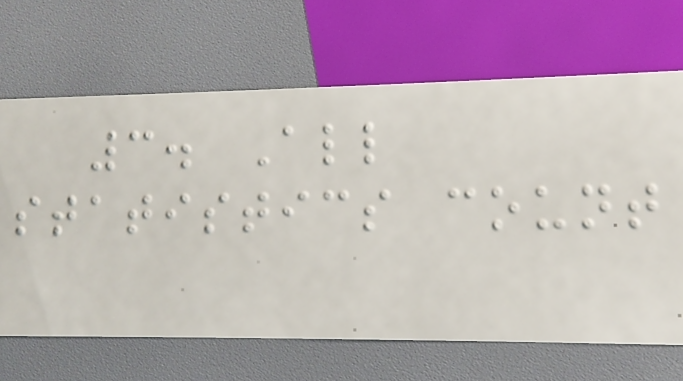3. All
statistics count
